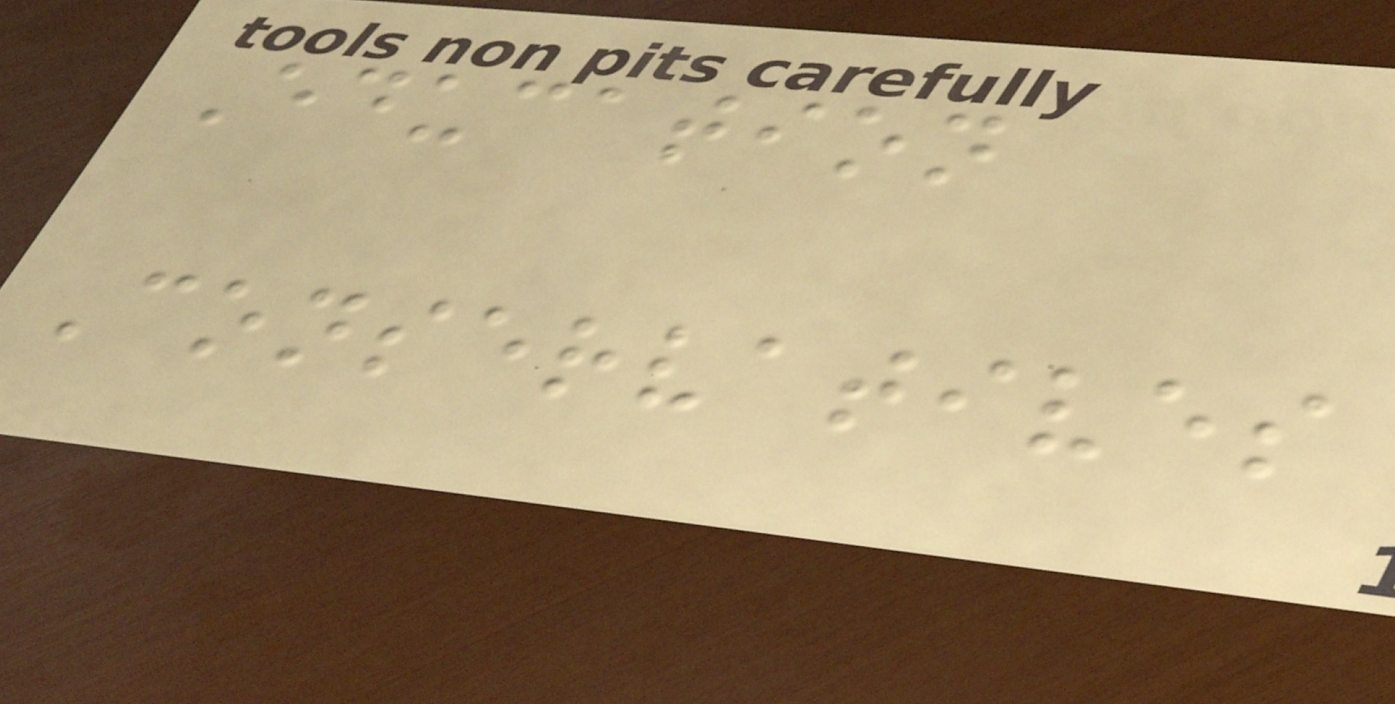Education
Conservatives
